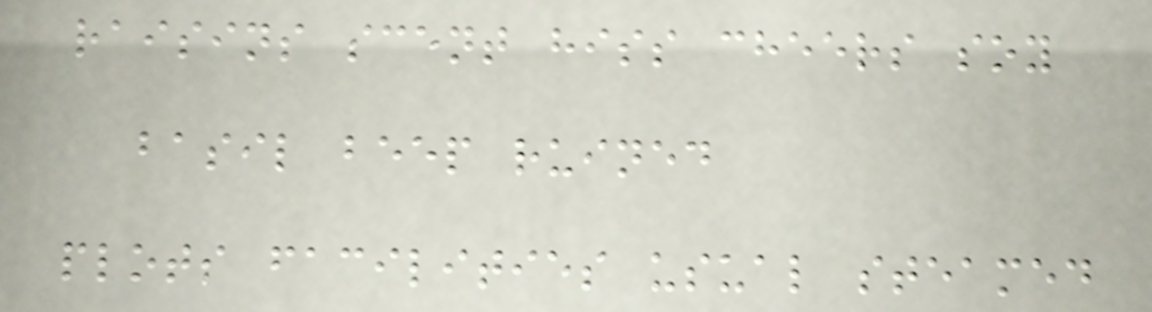raisins scent hiss cheers soy
basil beep ruined
plots facilities usual steamed
